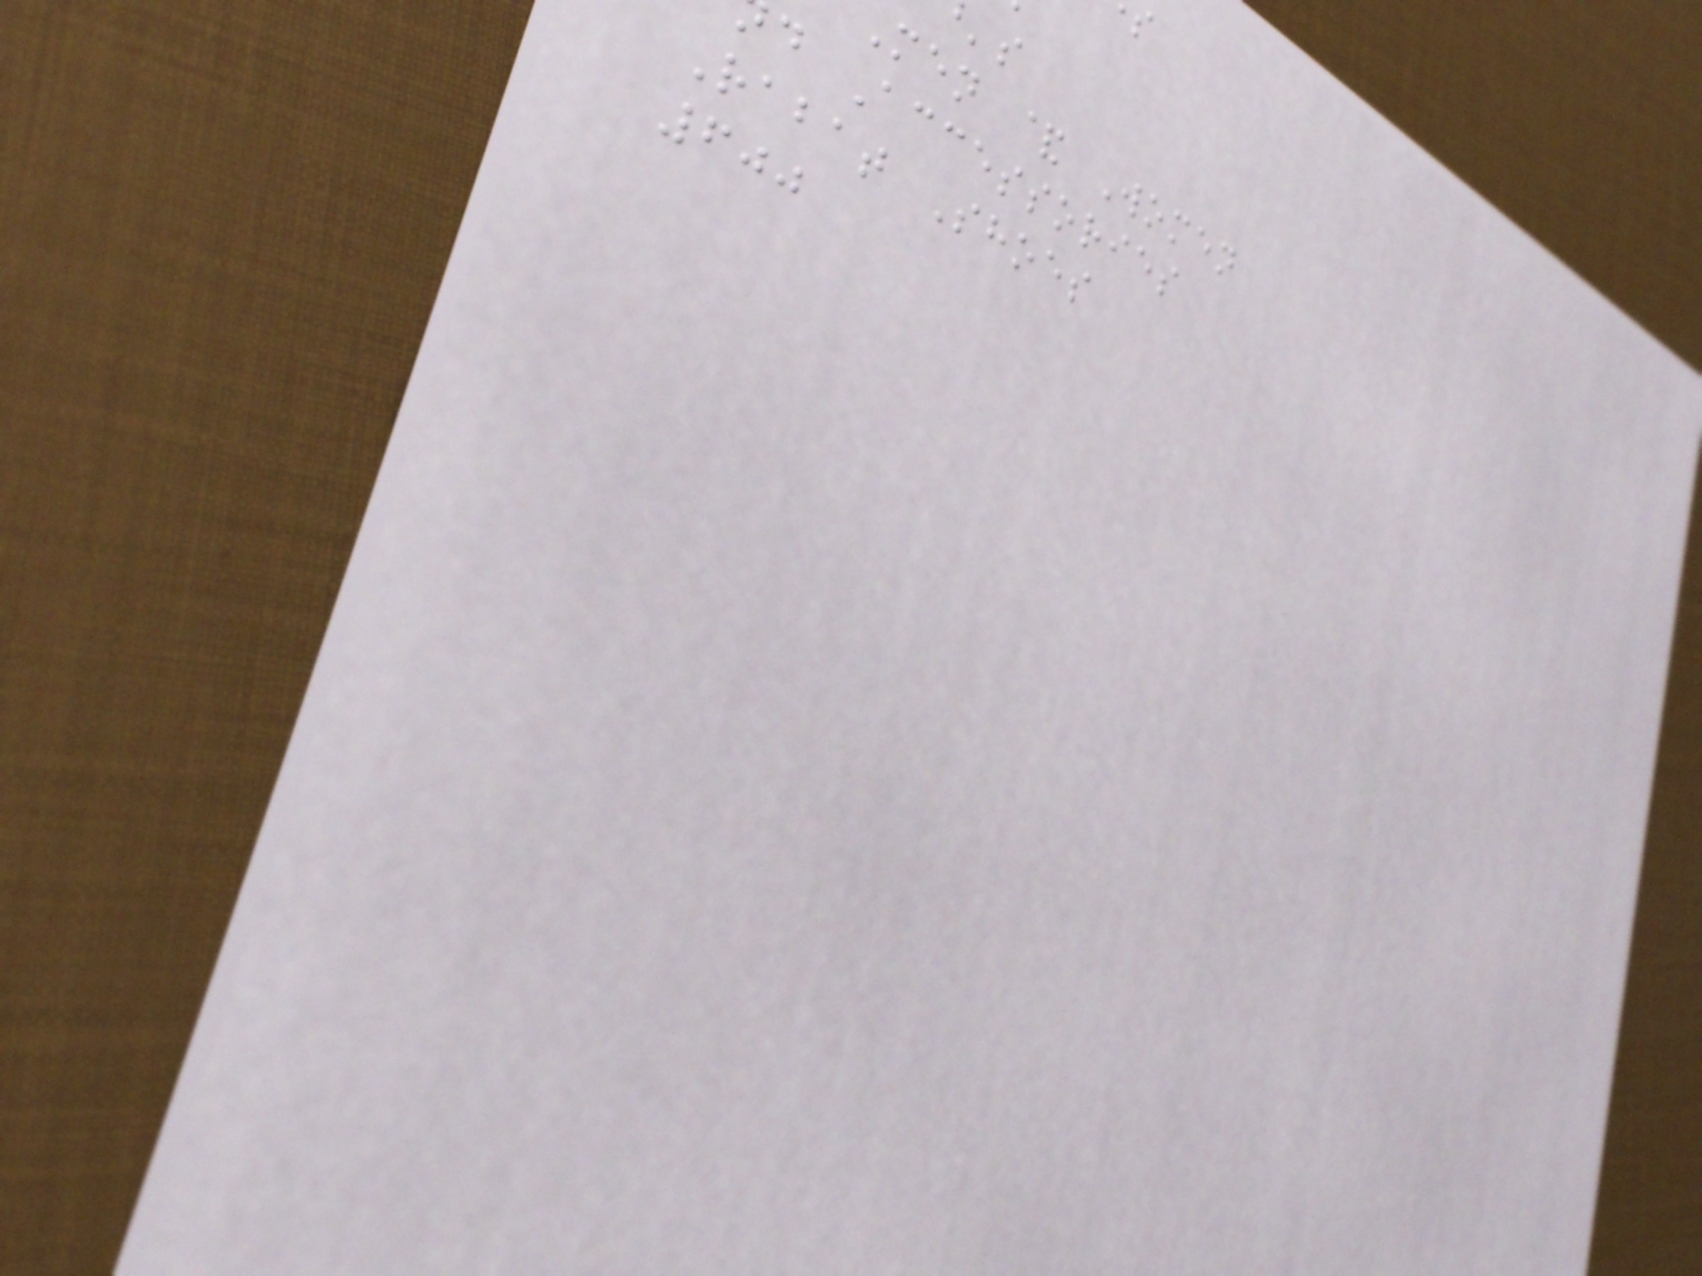Men & Women
d Accessories
Rabat Shoes
600
